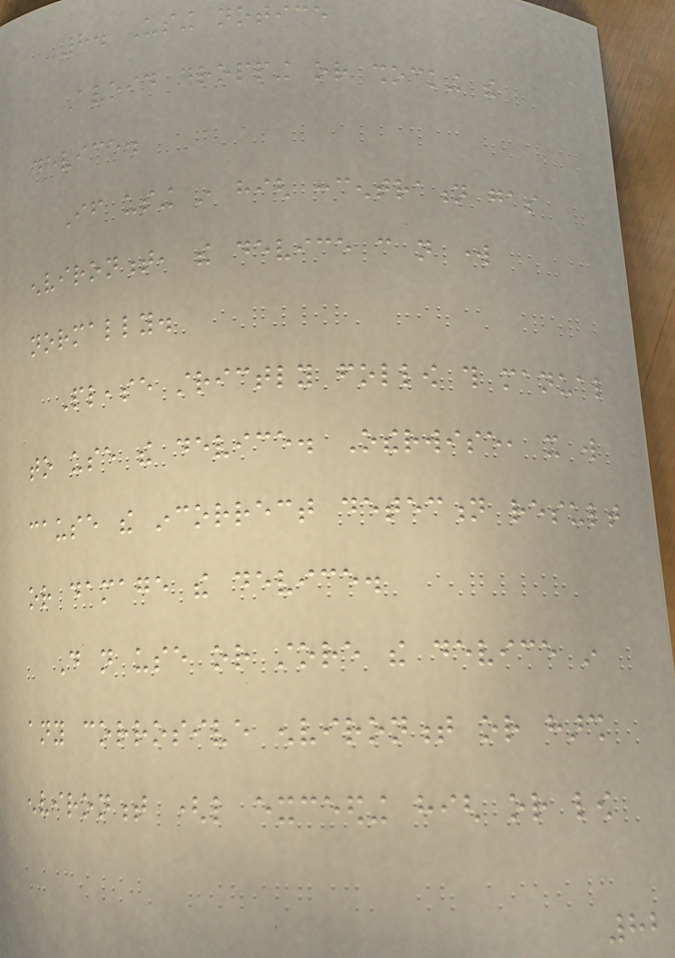8. Using notice
Avoid dropping or shocking the
device.
If using in high concentration gas
environment, the device can not work
normally.
Please strictly follow this manual
to use the device. Otherwise, it will
cause the incorrect detection result
or damage the device.
Do not use or store the device in
any corrosive environment or harsh
environment (like exceeding high or low
82
